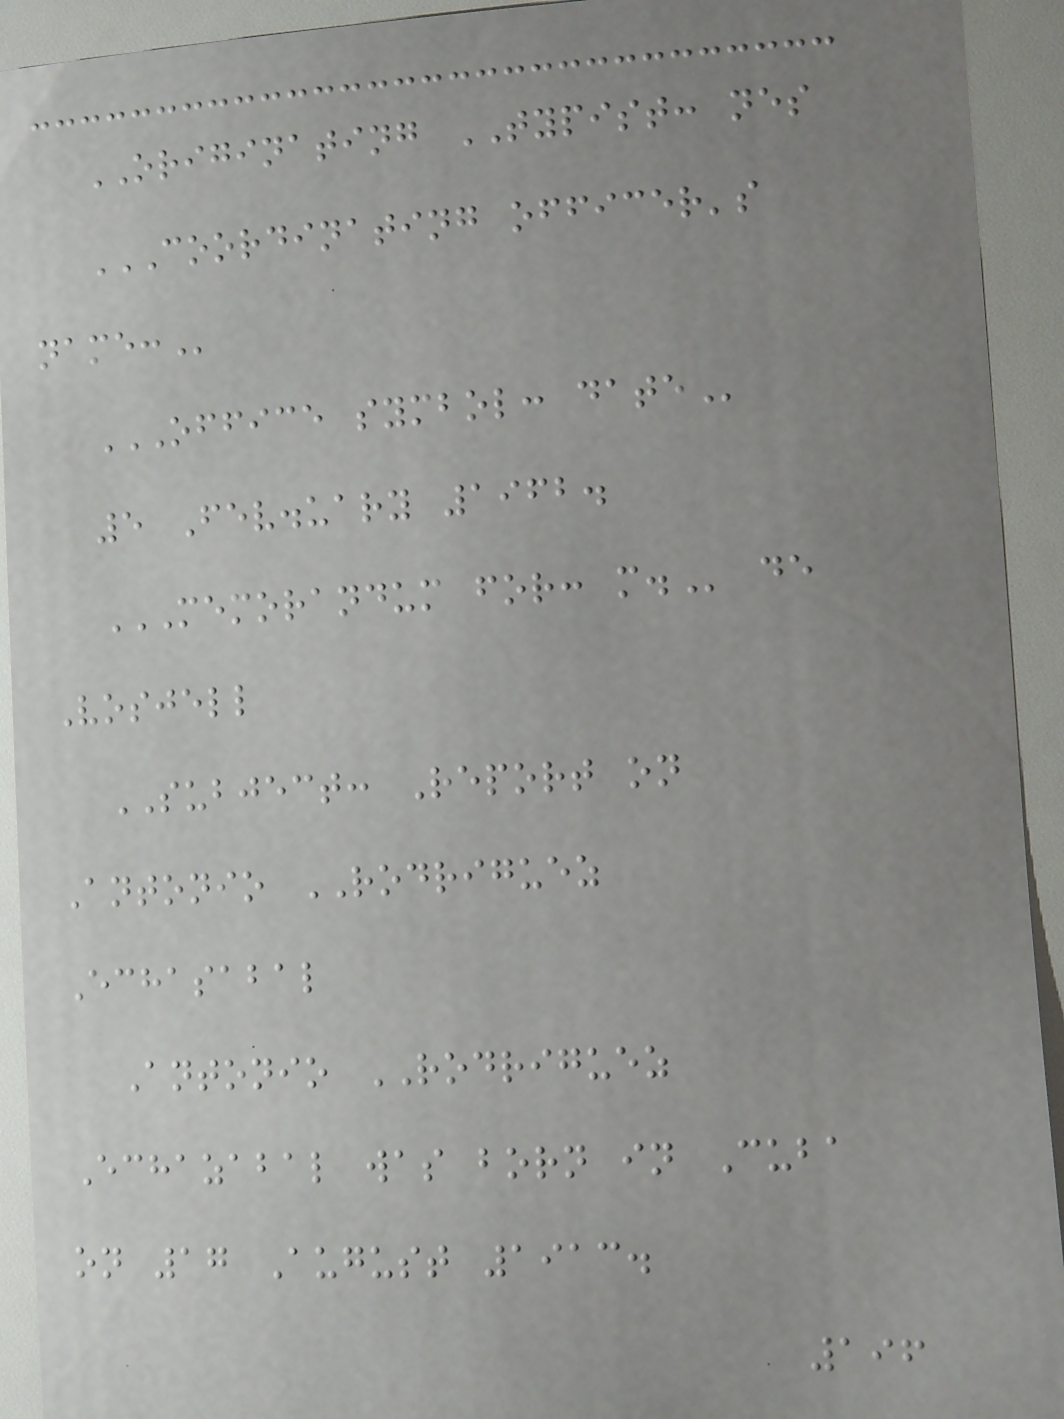ORIGINATING TYPIST: nes
COORDINATING OFFICER'S
NAME:
OFFICE SYMBOL: DATE
5 Fev.uary 1962.
MEMORANDUM FOR: M. de
Vosjell
SUBJECT: Report on
Antonio RODRIGUEZ
Echasabal
Antonio RODRIGUEZ
Echazabal was born in Cuba
on 17 August 1913.
196
